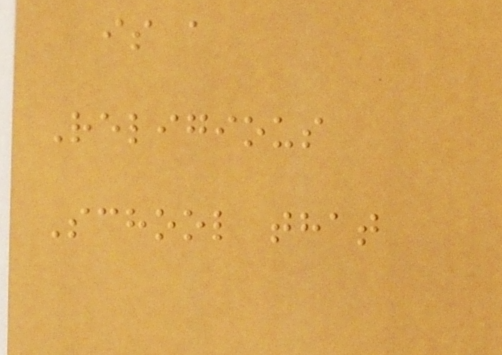is a
Religious
School that
